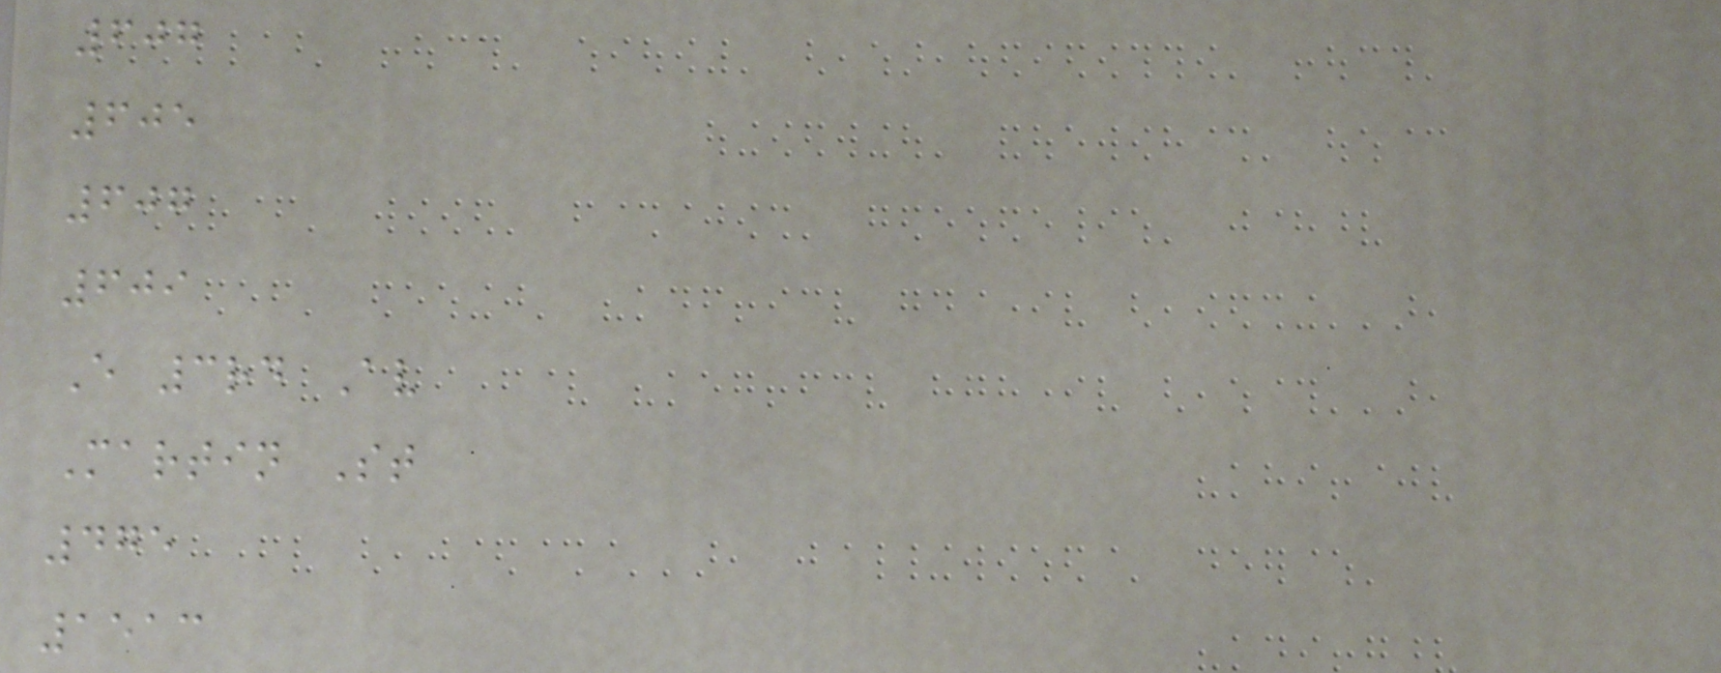607
605
607
609
E 3rd Av
Martin St
475
1513
